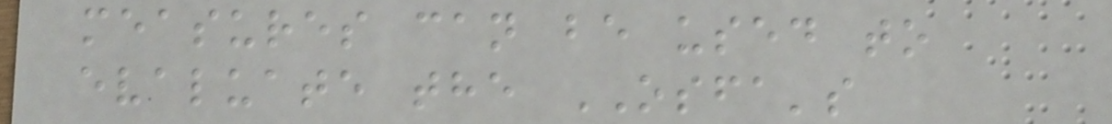measures can be used to
evaluate the OSFA's
